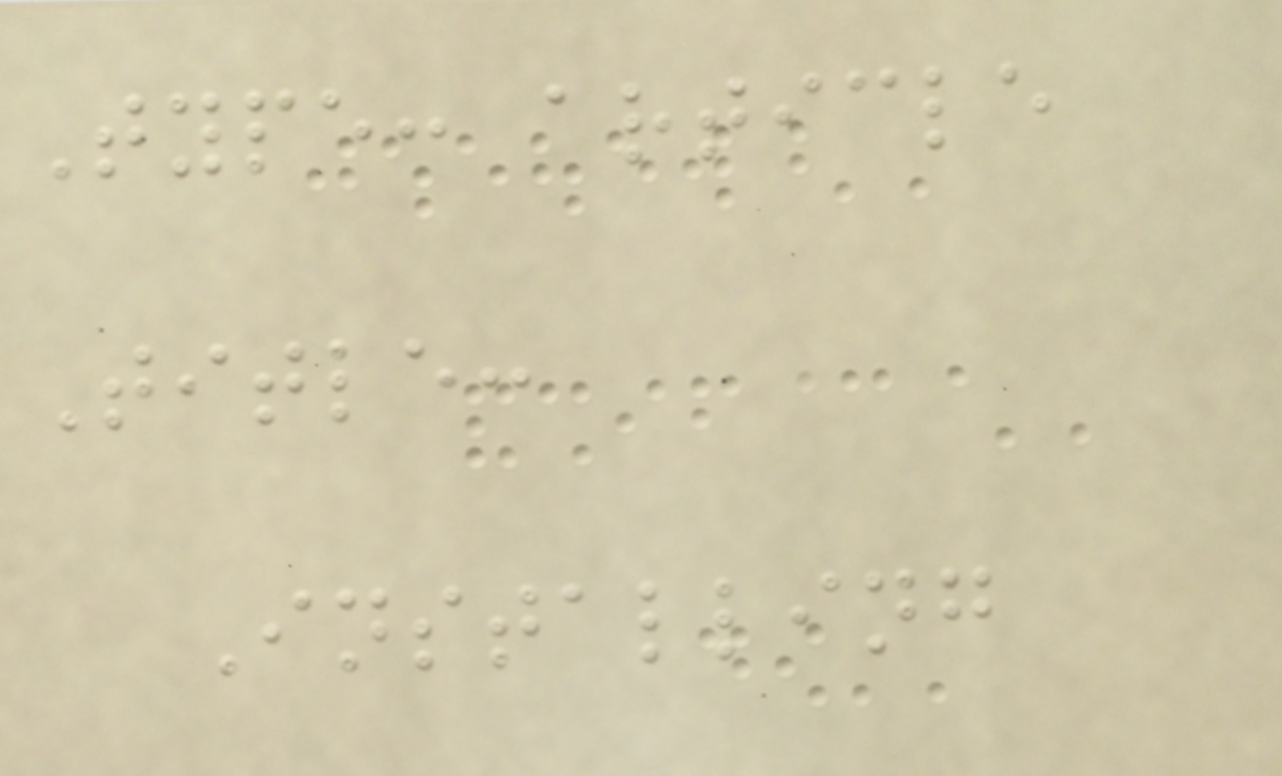Type: article
Title:
Installing
